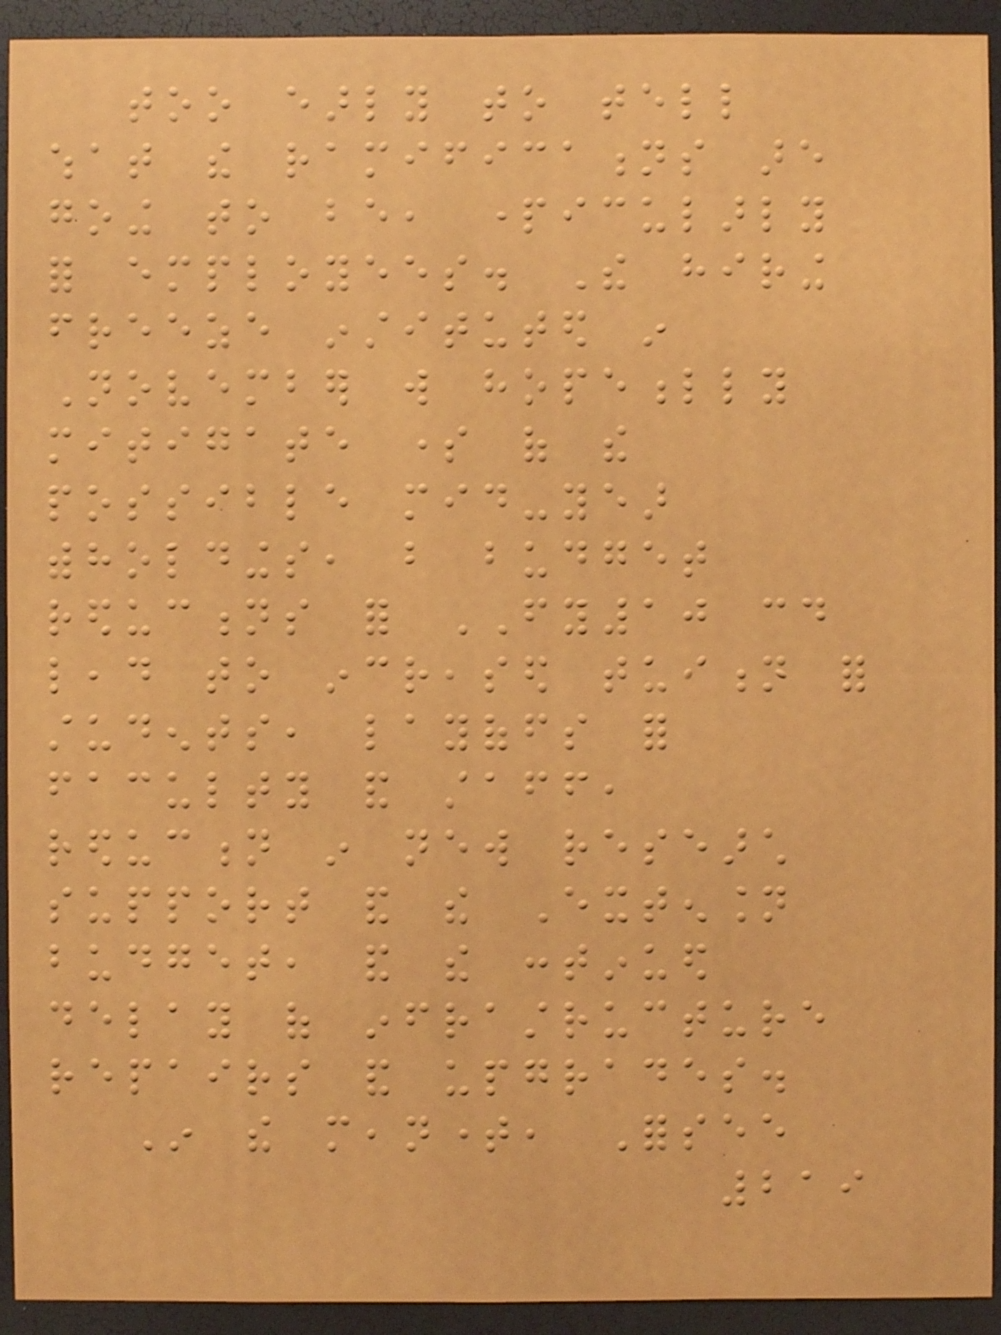too early to tell
what the ramifications are
going to be, particularly
for employees. The hiring
freeze instituted in
November will hopefully
mitigate some of the
possible mid-year
withholdings, but budget
reductions for FY10 could
lead to increased tuition for
students, layoffs for
faculty and staff,
reduction in new research
support and the Extension
budget, and the continued
delay of infrastructure
repairs and upgrades.
In the meantime, Forsee
219
